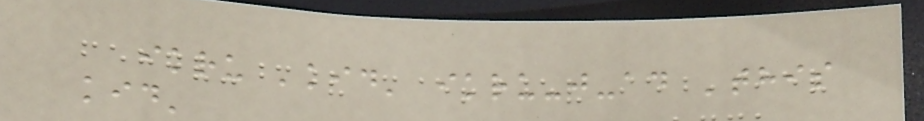ikru 'kid' ikru-j-ad 'this
kid'
